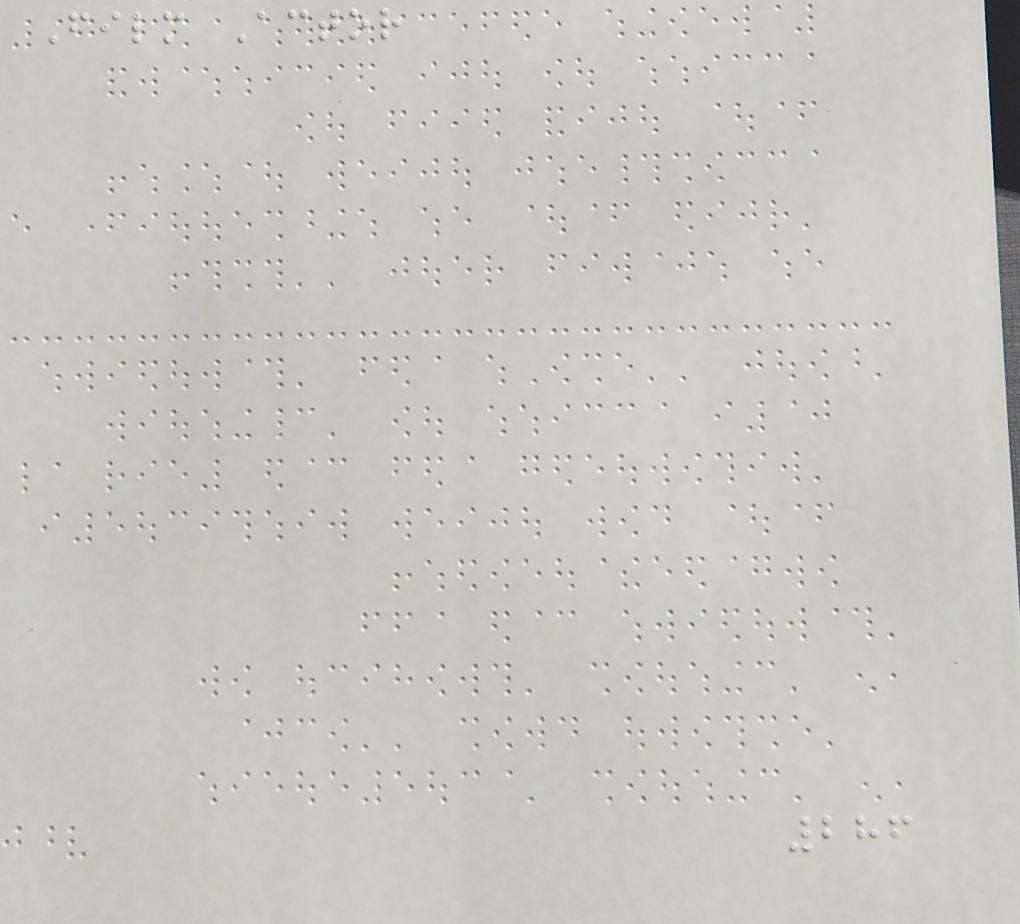Film Actor
286
